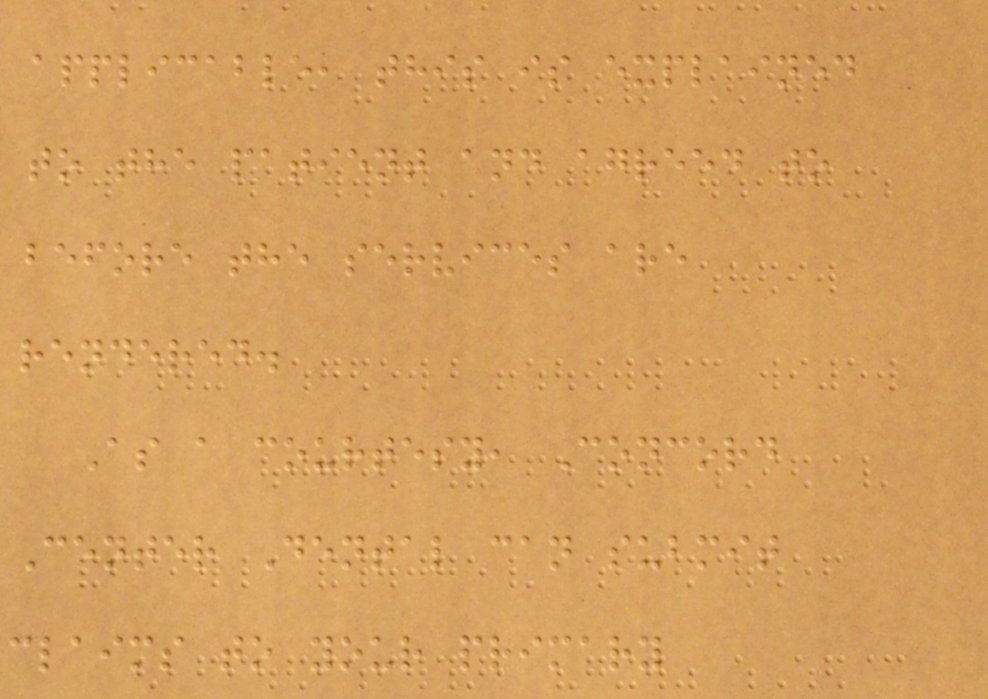applicable, this is explained
to the patient and agreed to
before the services are
rendered.
As a courtesy, Concord
Center Dental can submit
claims to your primary
